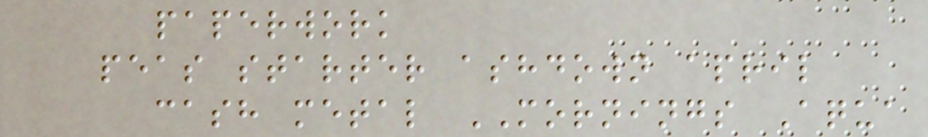paperwork
peas starter ashdown april
cash metal MORNINGS Aqua
